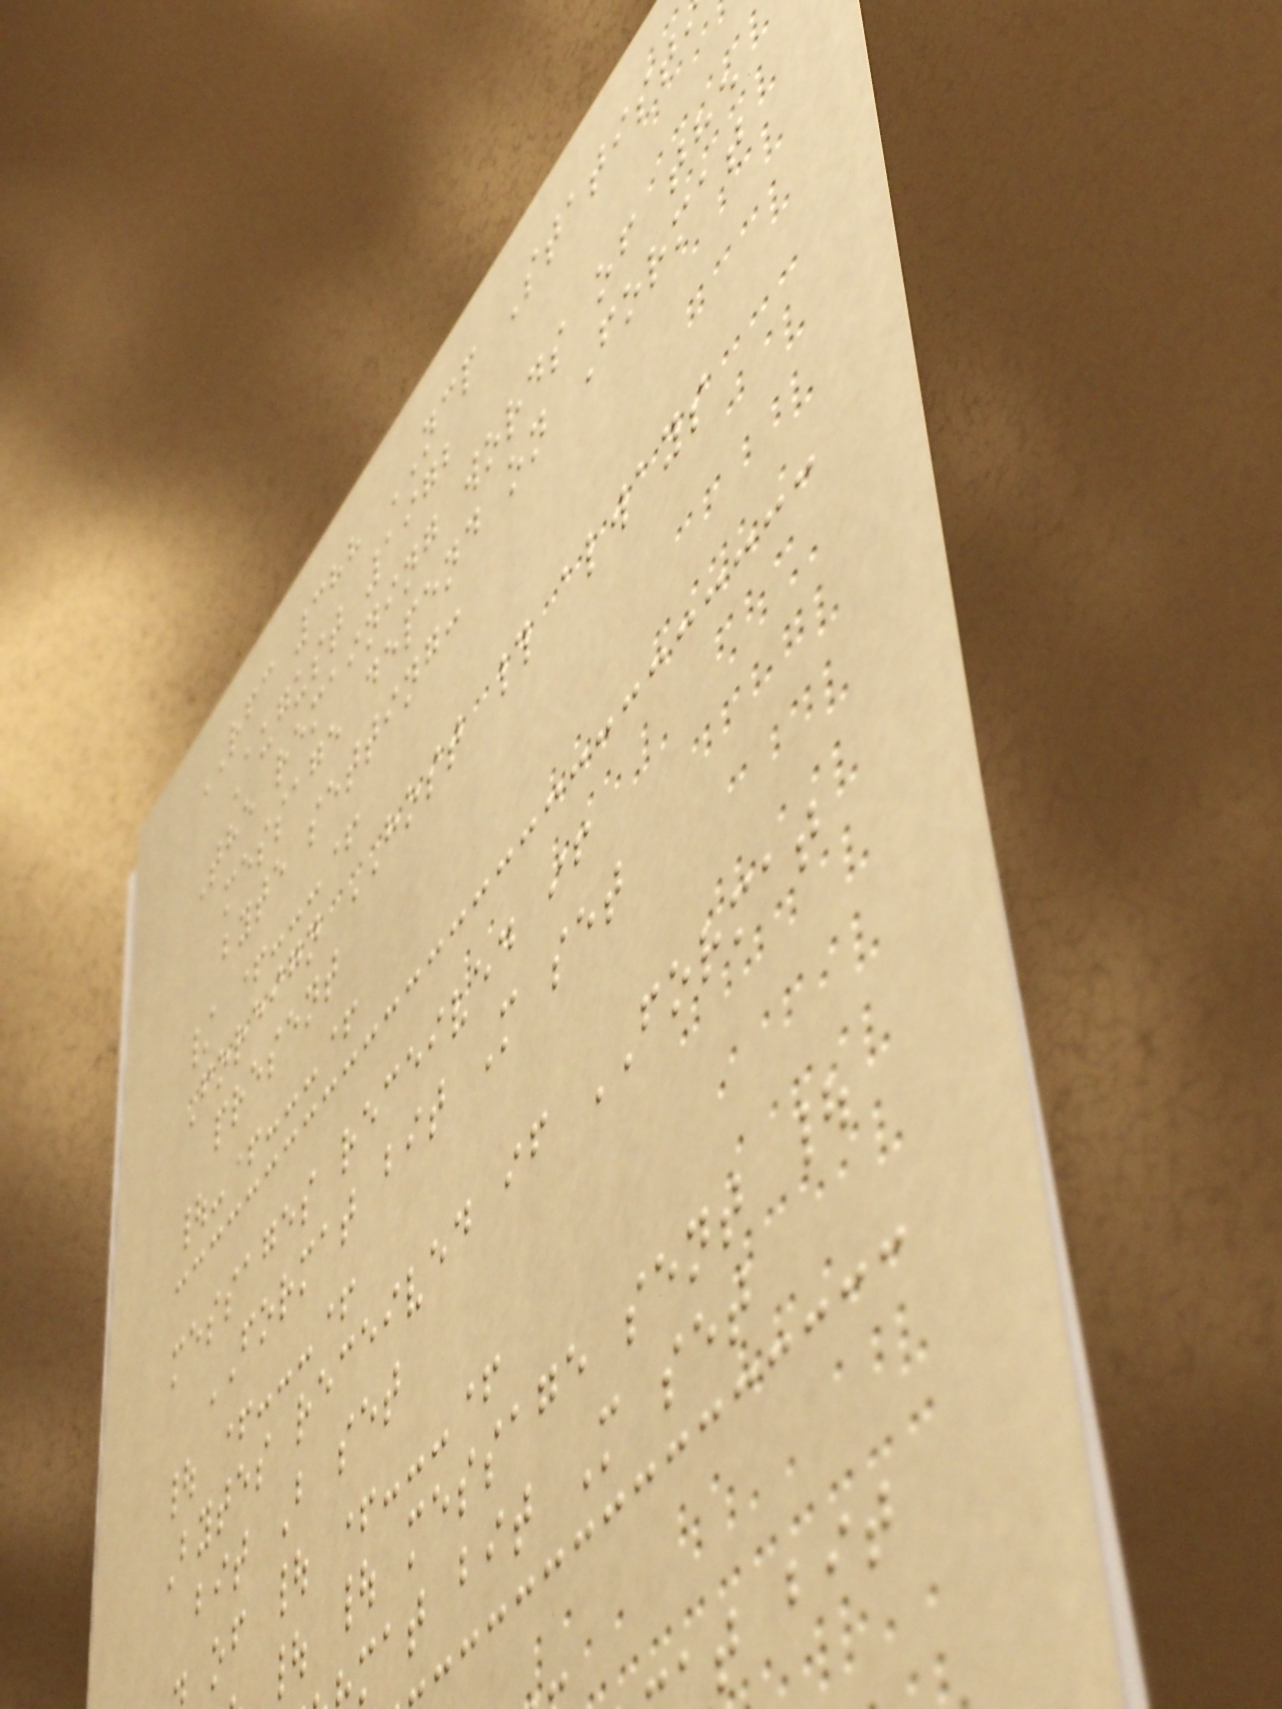RFC 388 NCP Statist
August 1972
The remaining words of the
message depend on Format
byte setting:
/ +---+
Foreign HOST # always
present
|-+---+
messages received if
FORMAT bit M set
| +---+
Bytes received if FORMAT
bit B set
of | +---+
| | message sent |
mat bit M set
